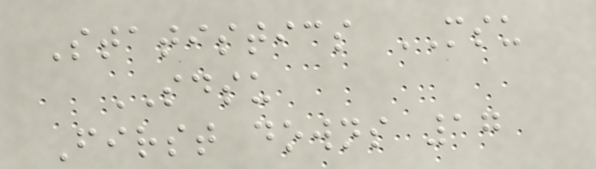Statistics MSU
SDSU
First downs 17
